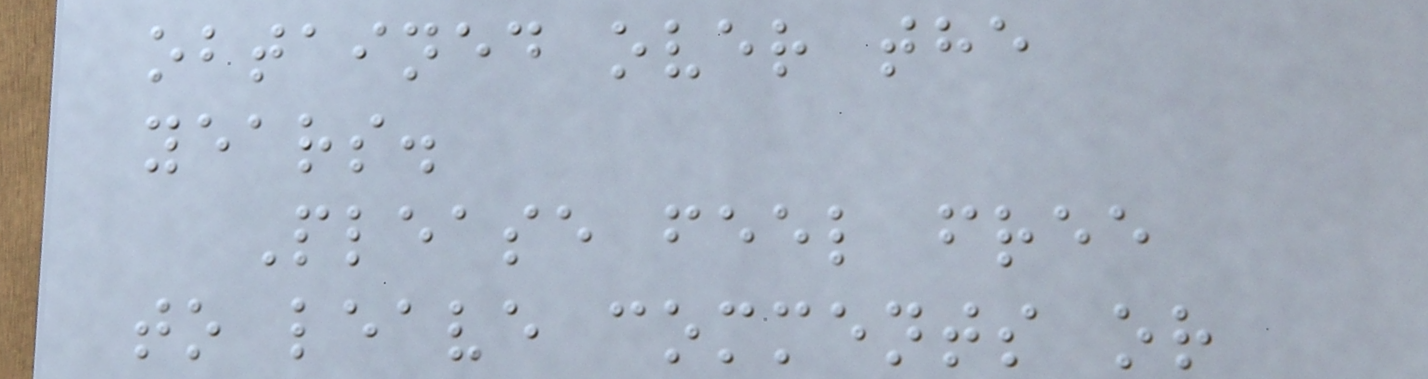obtained over the
years.
Please feel free
to leave comments or
